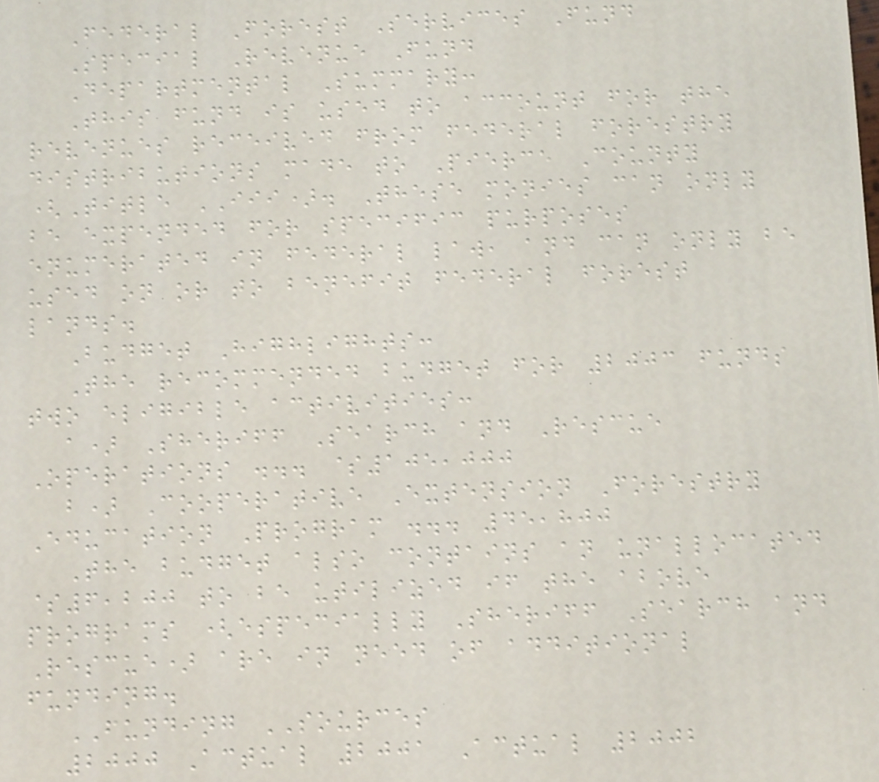Federal Forest Services Fund
Special Revenue Fund
Departmental Summary:
This fund is used to account for the
revenues received from federal forestry
distributions made to Pierce County
(Title III). These monies can only
be expended for specific purposes
enumerated in federal law, and can only be
used on or to benefit federal forest
lands.
Budget Highlights:
The recommended budget for 2003 funds
two eligible activities:
a) Sheriff Search and Rescue
Operations ... $105,000
b) Cooperative Extension Forestry
Education Program ... 45,800
The budget also contains an unallocated
$6,200 to be utilized if the above
programs (especially Sheriff Search and
Rescue) are in need of additional
funding.
FUNDING SOURCES
2000 Actual 2001 Actual 2002
